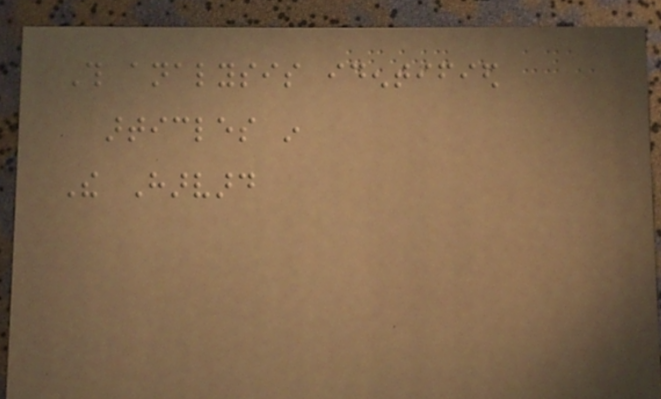This analysis identified
articles in
The Harvard
